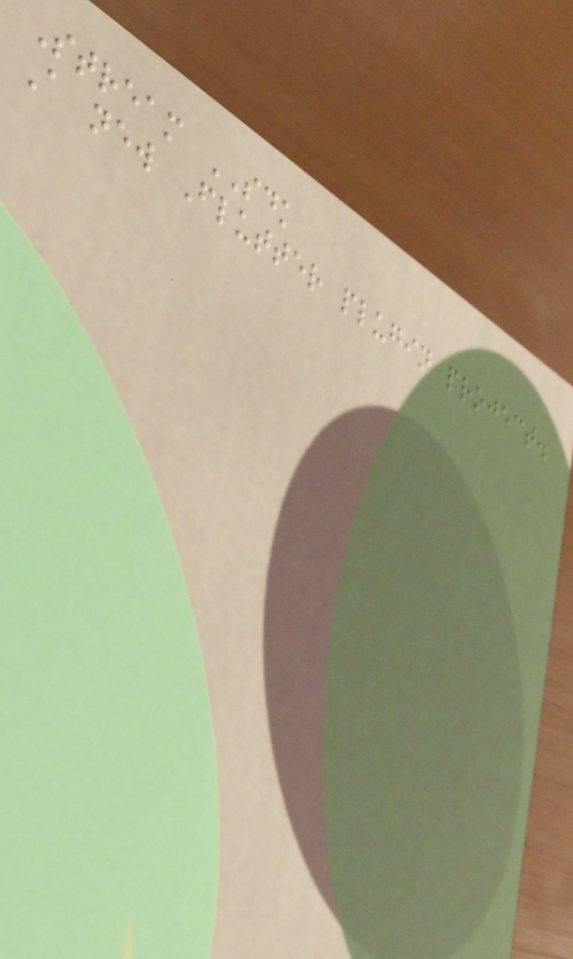Stream SDK
A new Flutter plugin project.
